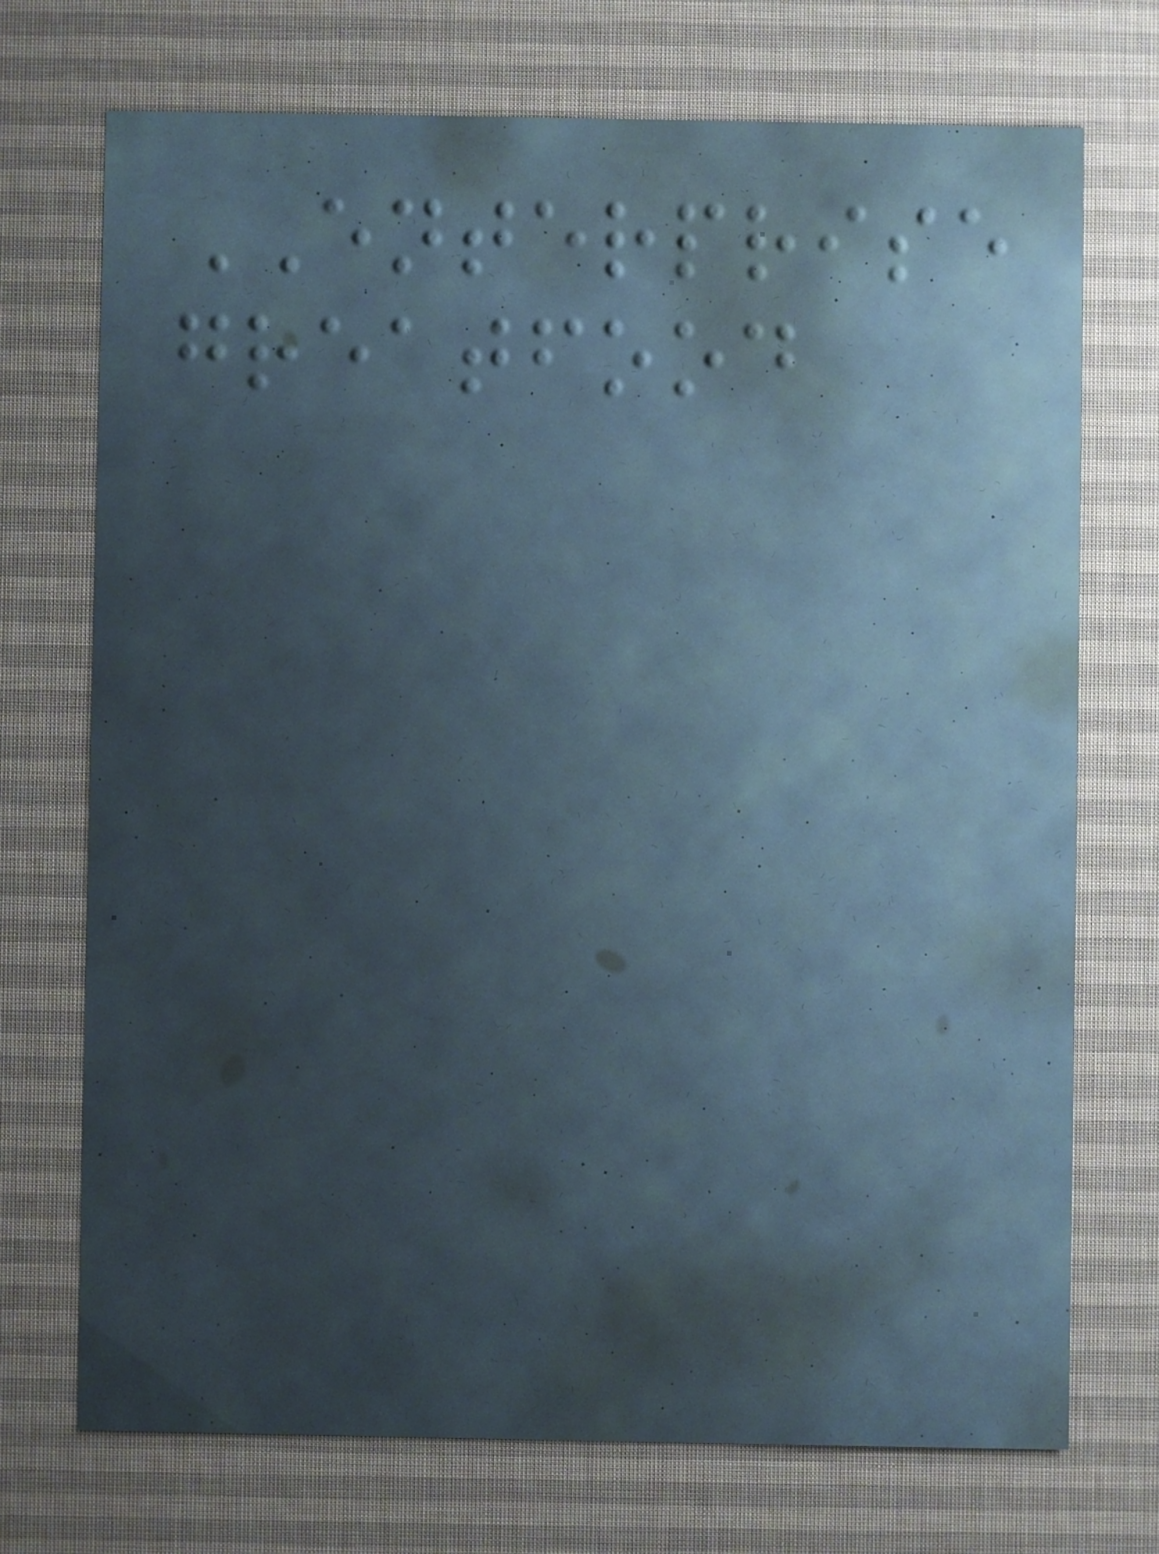ENTERPRISE
greatfood
